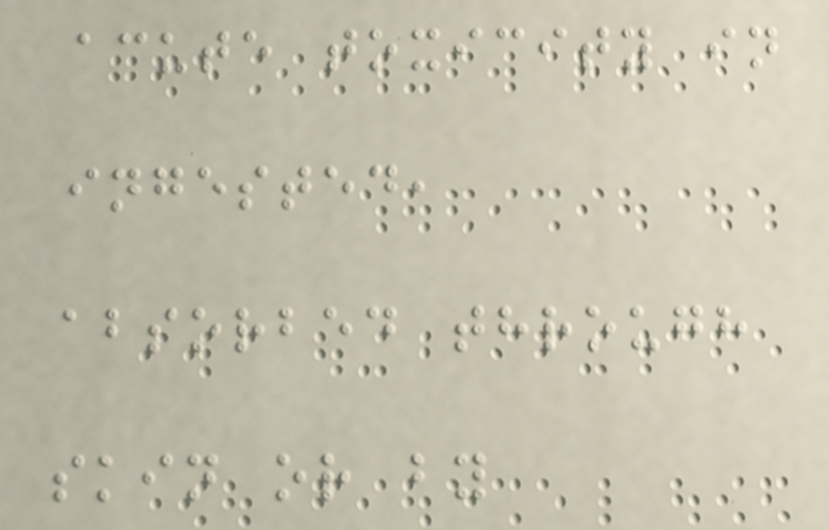acute toxicity in
ingested,
absorbed through
skin or by
